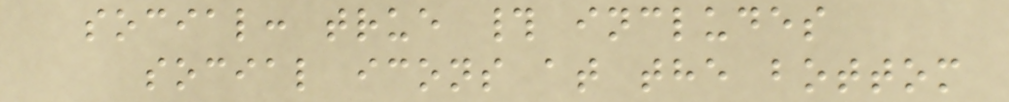social: true # includes
social icons at the bottom
